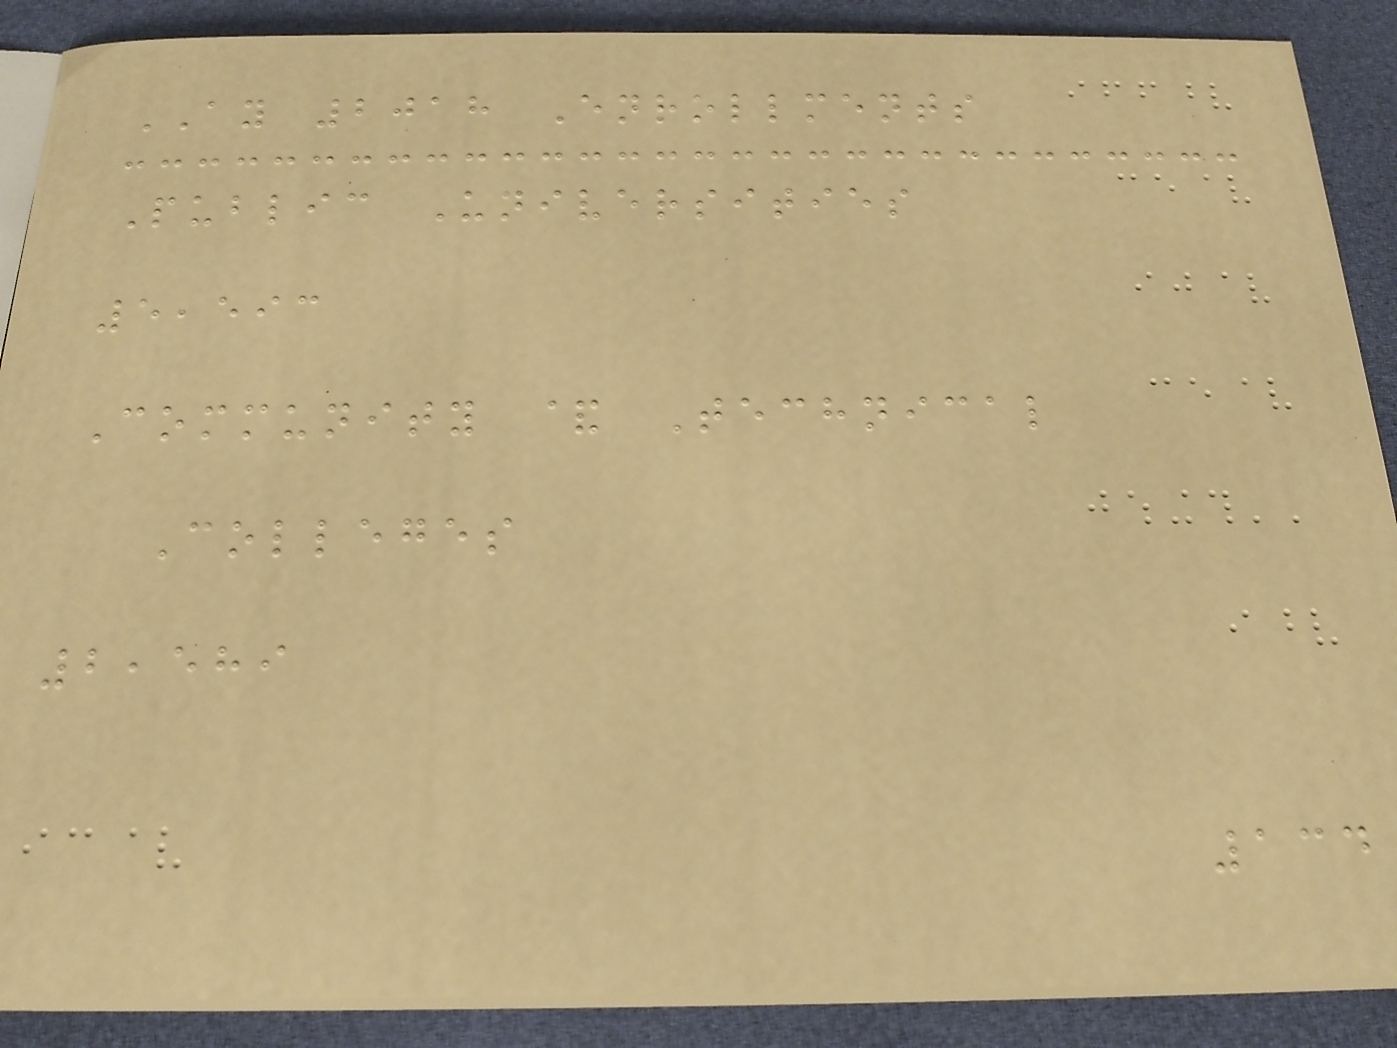AY 2018 Enrollments
Public Universities
5,593
Community & Technical
Colleges
2,589
134
